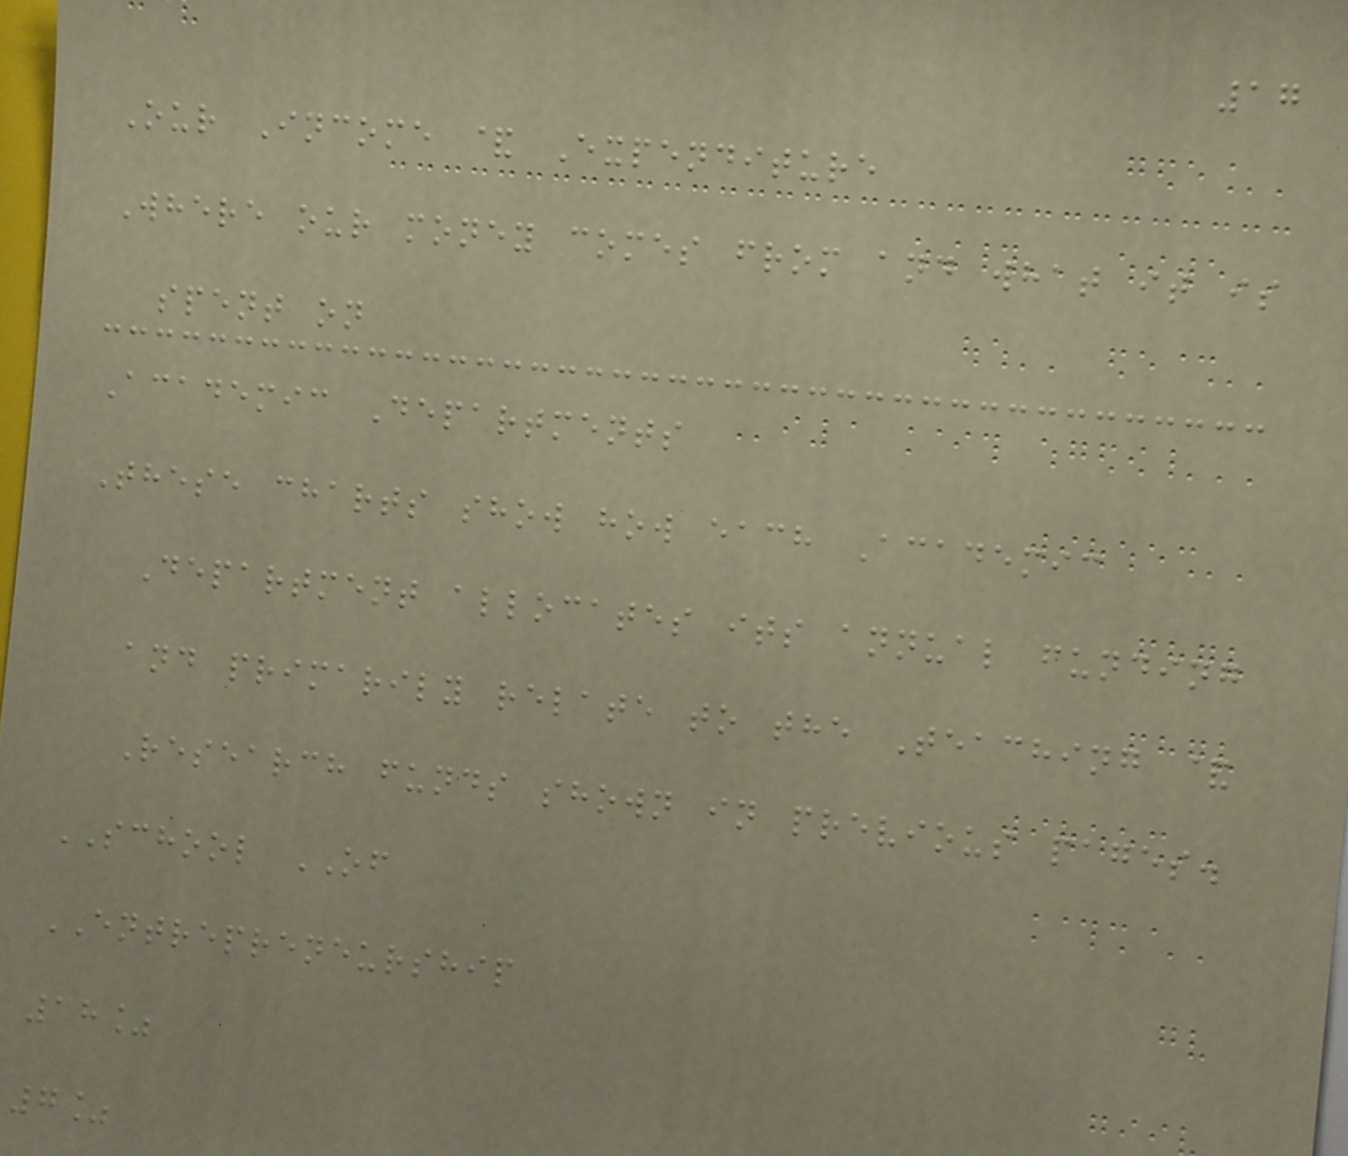17
Our Income & Expenditure
Where our money comes from and what it is
spent on
Academic Departments
These charts show how each Academic
Department allocates its annual funding
and primarily relate to the Teaching &
Research funds shown in previous pages.
SCHOOL OF
ENTREPRENEURSHIP
18%
7%
